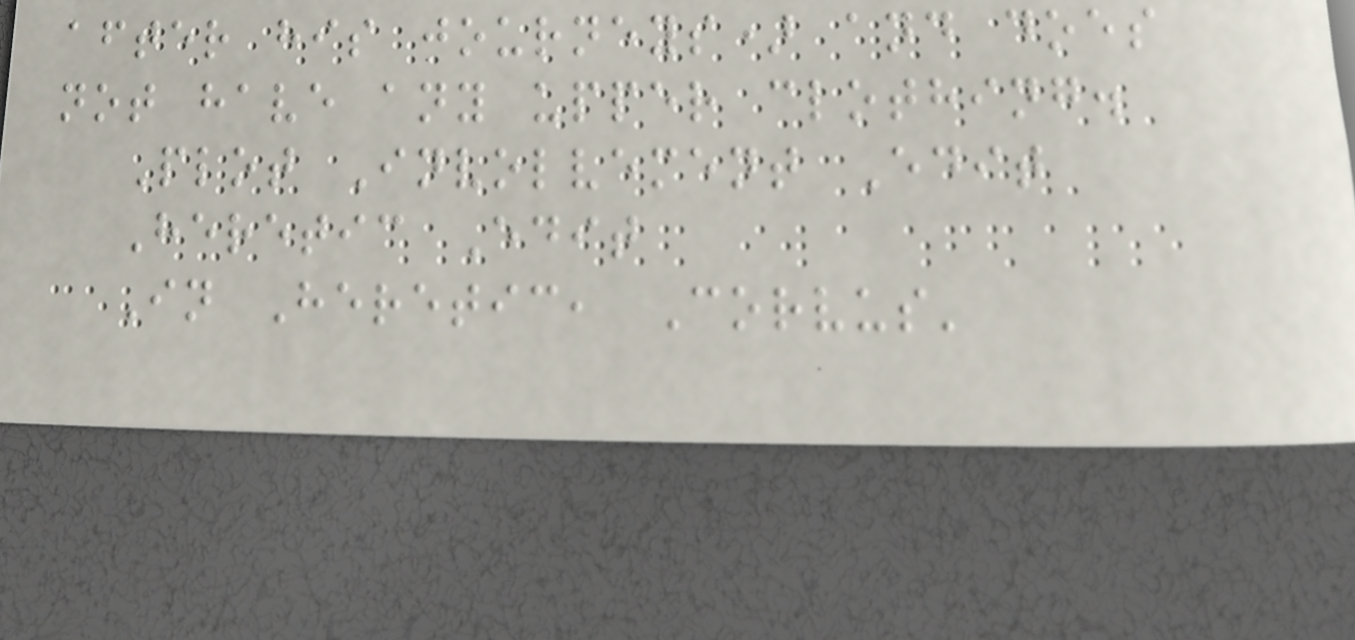after his journeys) and does
not have any upper clothing.
Plot Involvement Edit
Heretic Edit
In Heretic, Corvus'
